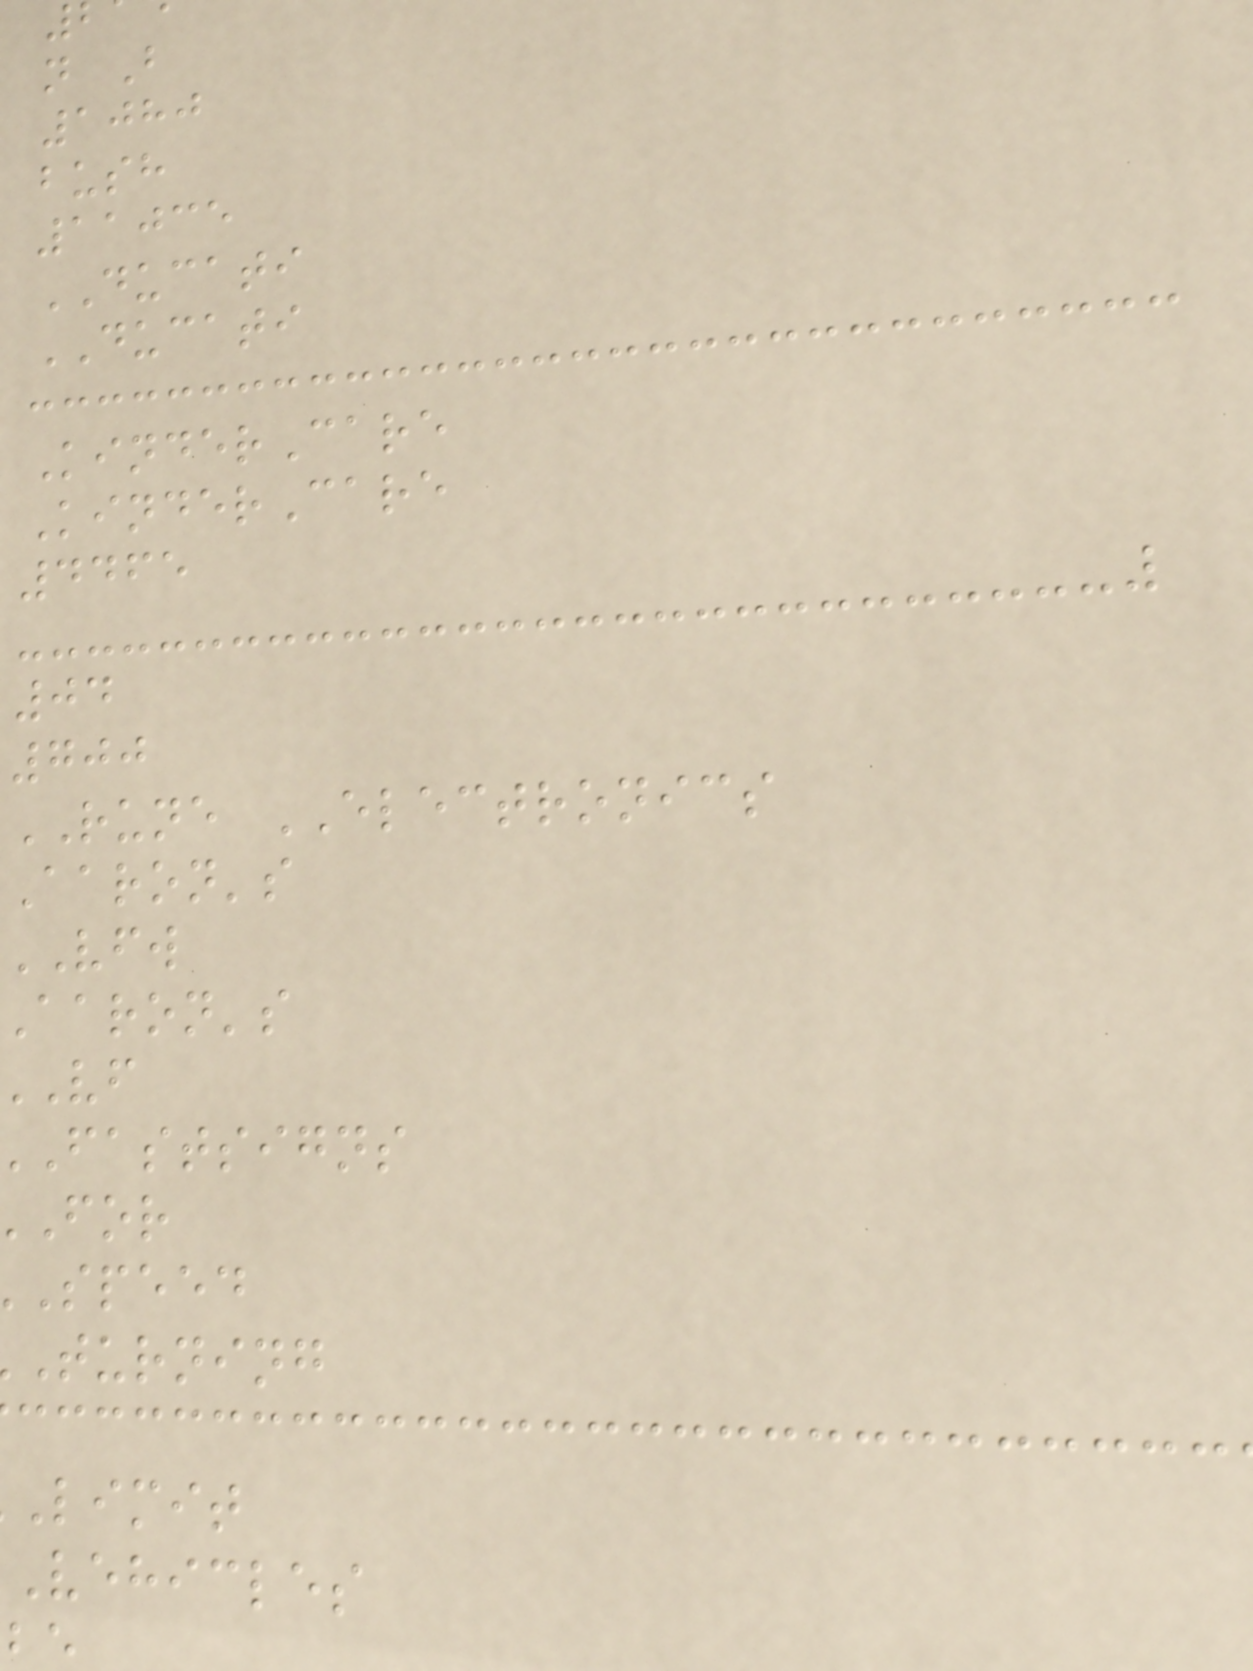n B
1080
bush
11035
DUCATI
DUCATI
KinderCare
KinderCare
4465
04
700
RUNE ELECTRONICS
Aaron's
VFW
aaron's
fastsigns
speed
turning
limit
vehicles
